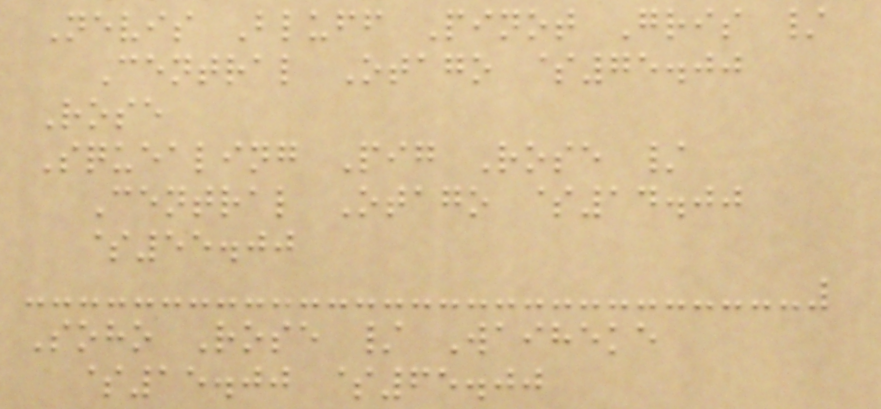Nevis Bluff Pinot Gris /
Central Otago $75.00
Rose
Squealing Pig Rose /
Central Otago $14.00
$55.00
Soho Rose / Waiheke
$15.00 $65.00
